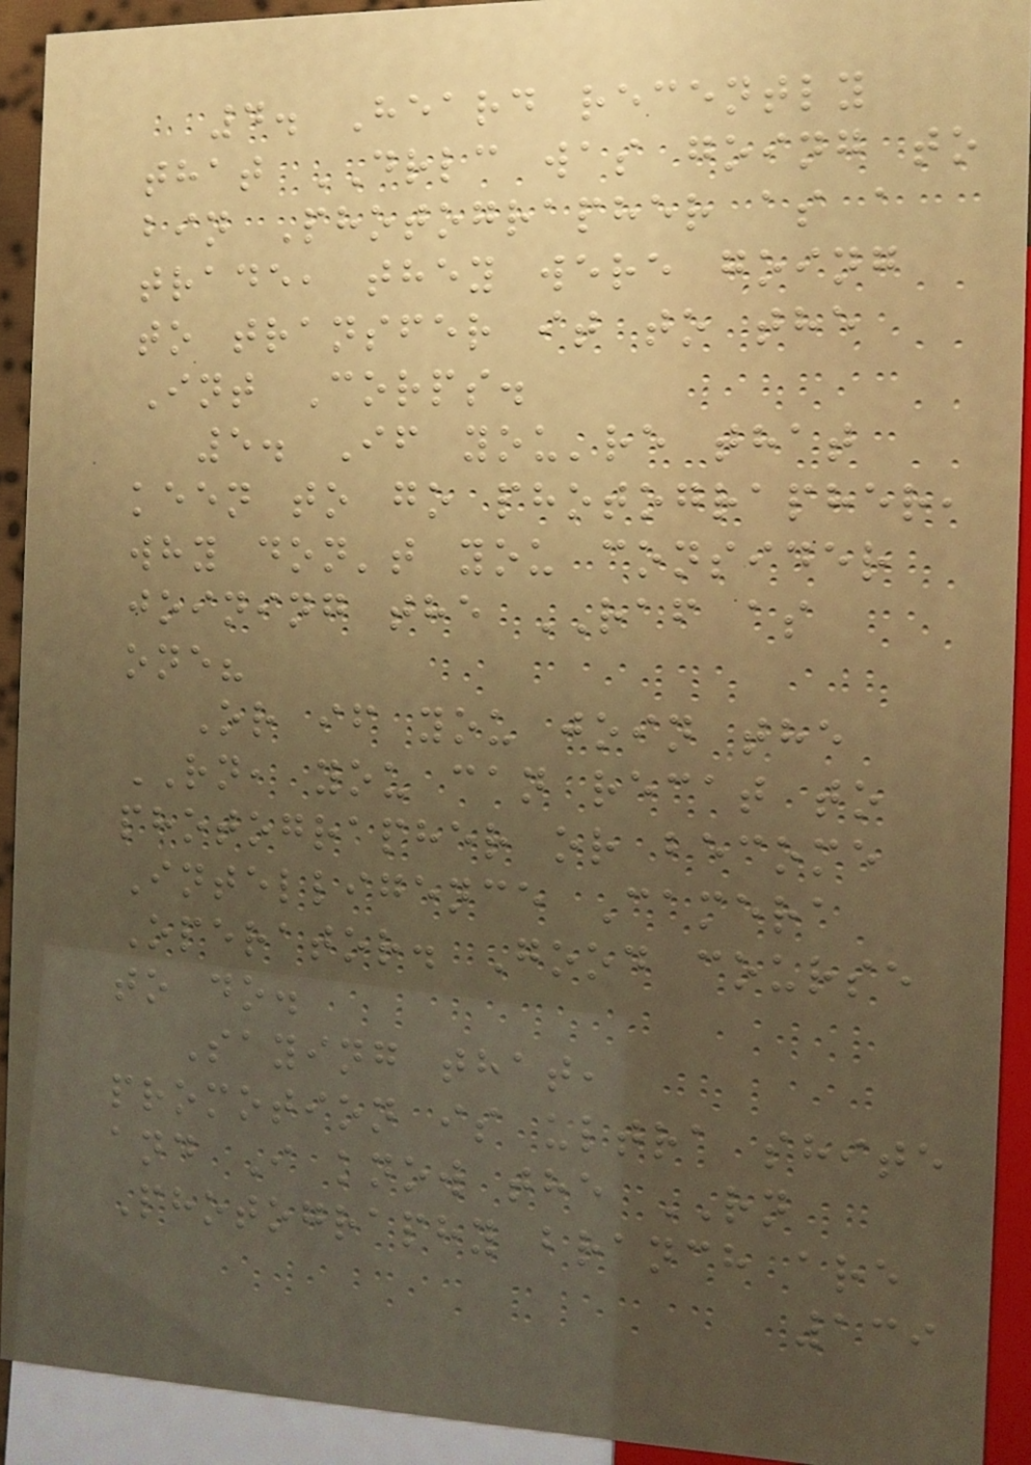4. Heard recently
that DRLC was going to
bin Photographer as a
trade, they were going
to transfer it to the
Int Corps.
5. If you're that
keen to go photographer,
why don't you consider
joining the RAF as
one?
Or if you join the
RN, you can recat to
photographer or become
Intelligence Camera
Operator. Good course
to do.
Saying that,
promotion is ultra shite
and I know the RN
Photography branch are
139
